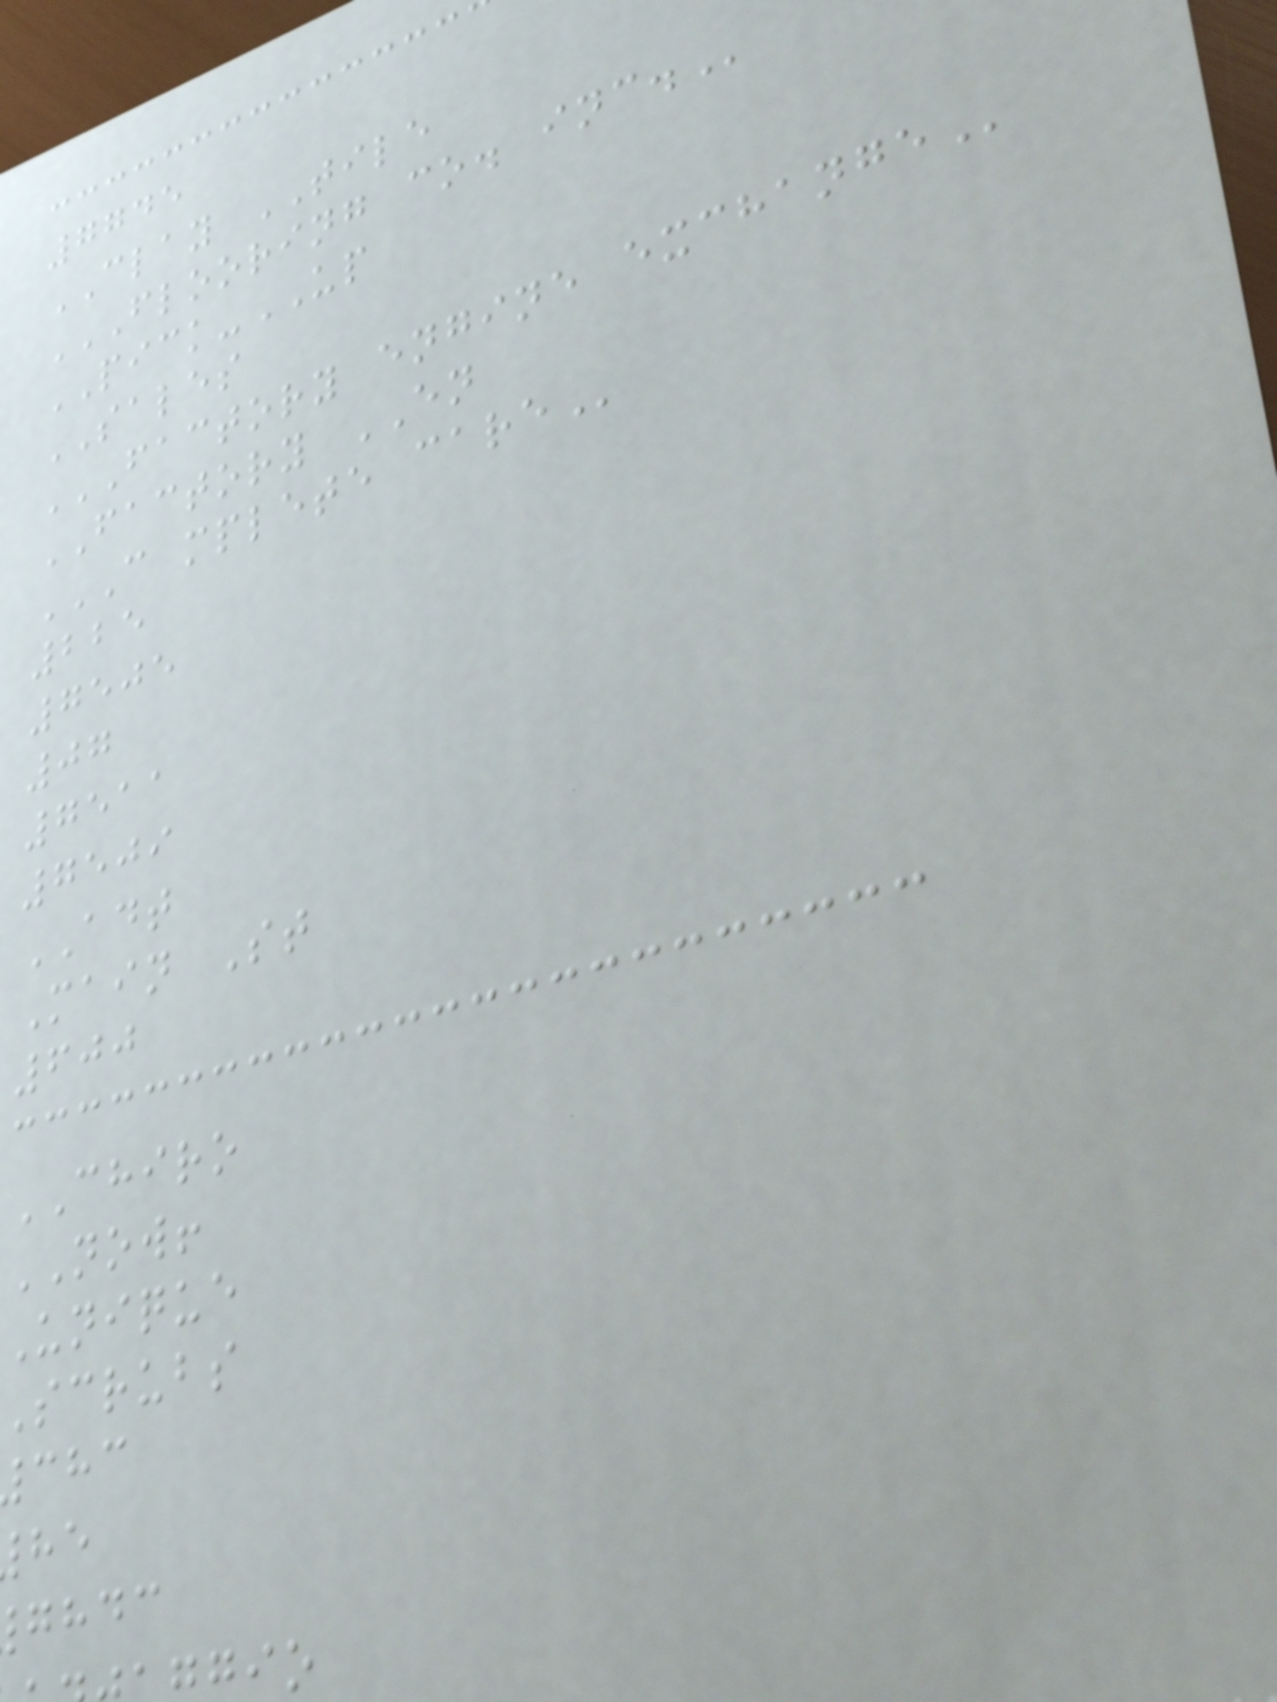7745
CLAY TILE
FLOORING CO. INC.
PICK-UP
SALES
FACTORY ENGINE EXCHANGE
FACTORY EN
C MPLETE CARE
225
7505
07
7511
7509
ADT
Main St
600
CHIRO
NOW!
Unique
Scrubs
ghdc
